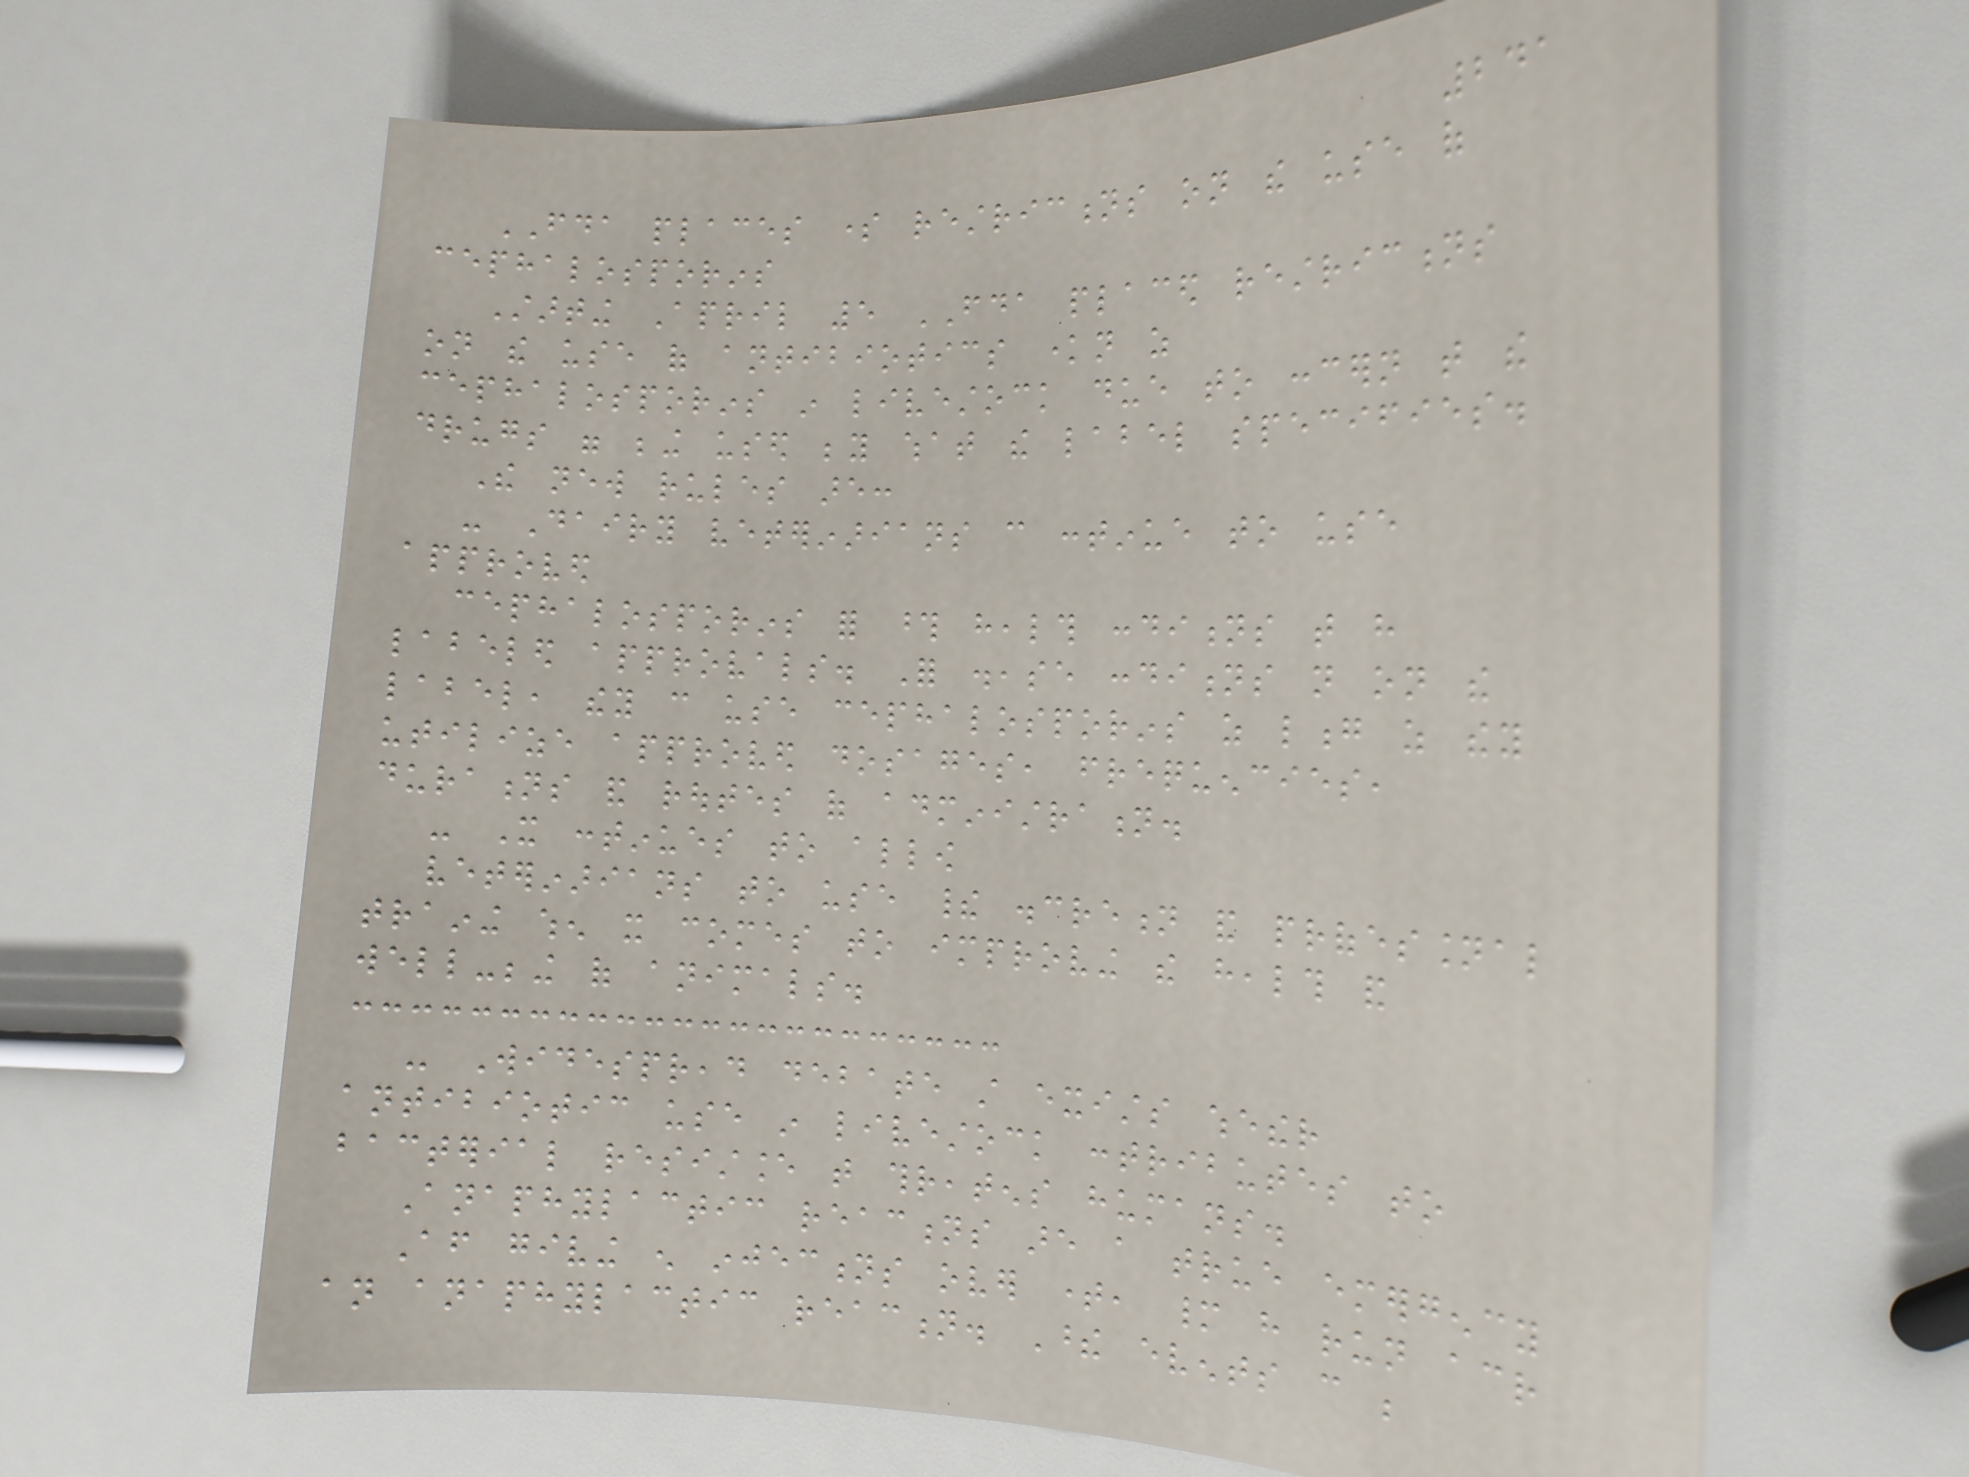241
FDA places some restrictions on the use of
cephalosporins
Starting April 5 FDA placed restrictions
on the use of antibiotics known as
cephalosporins in livestock due to concern that the
drugs were being used beyond what the label specifies.
The new rules are:
- Dairy veterinarians can continue to use
approved
cephalosporins for those health conditions that have
labeled approvals. For disease conditions not on the
label, they can use cephalosporins as long as they
utilize approved dosages, frequencies,
durations and routes of administration.
- It continues to allow
veterinarians to use their discretion and professional
training when it comes to improving the health and
well-being of animals.
- Widespread debate still exists whether
antibiotic use in livestock contributes to
bacterial resistance that threatens humans.
Anaphylactic reactions are a true emergency
After giving enough injections over time, many have run across
an anaphylactic reaction. These events can be
